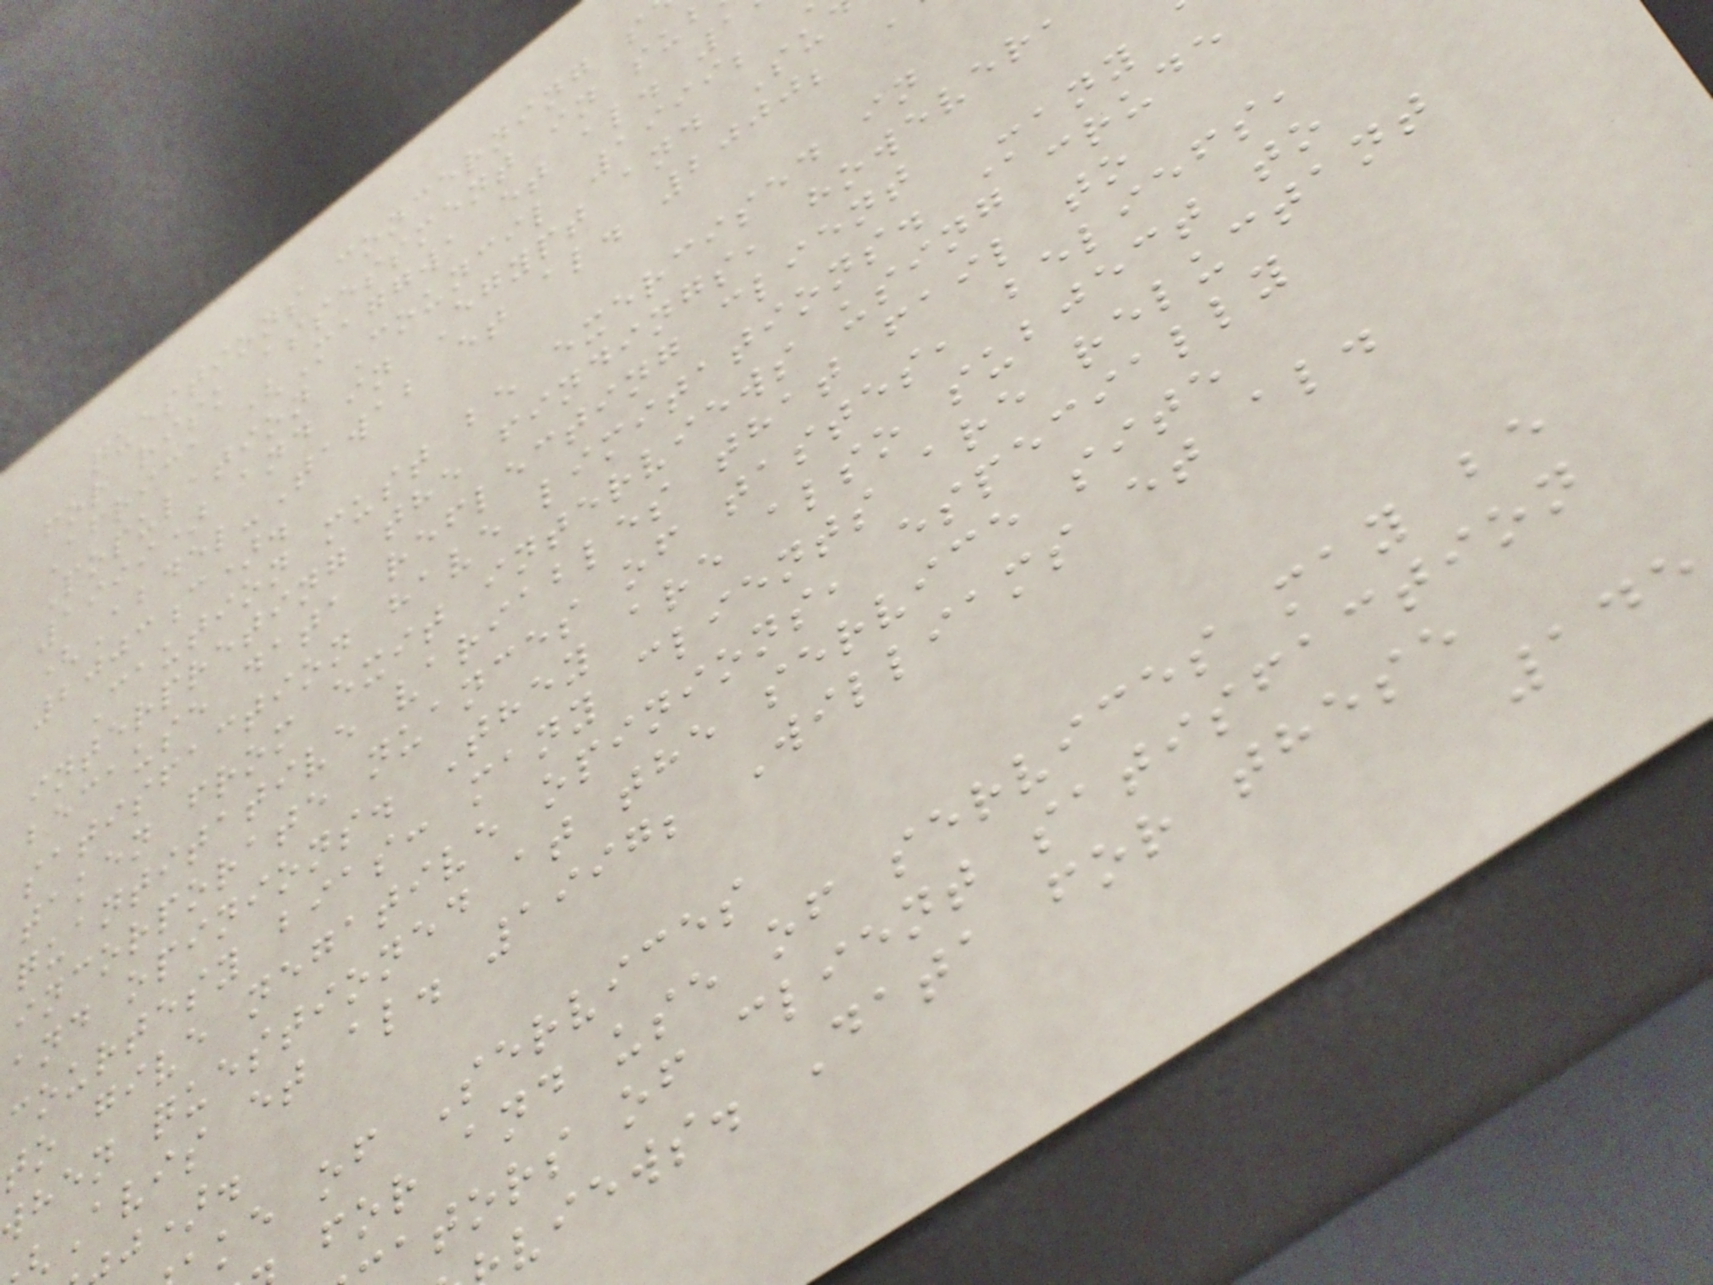questions concerning s
for risk assessment in su
Africa (Maggwa et al. 1
Population Council 1999;
1999) and in Egypt and Su
(Abdel-Tawab et al. 2000;
2003c).
Caution must be exercised in
interpreting the findings, however
because data reflecting client
satisfaction have limitations. Many
taken from exit interviews using crude
quantitative variables that fail to
incorporate nuances of tastes, beliefs,
and opinions. They are also subject to
courtesy bias: many clients are reluctant
to give negative opinions, especially
hen questioned at the service site
Avis et al. 1997; Williams et al.
j).
ke of Services
for and use of services may be
ators of client satisfaction
views. Data for these
145
